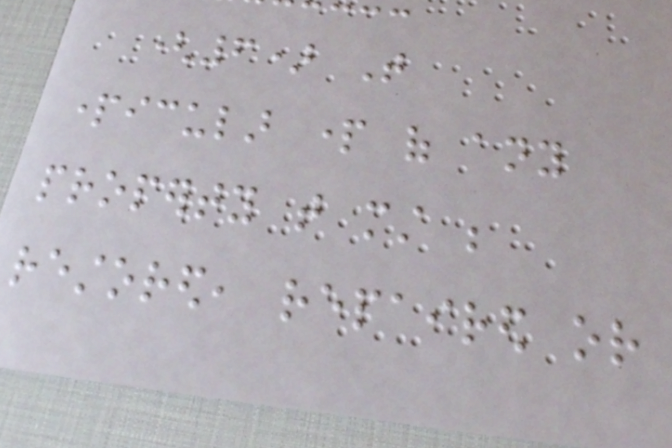(6) That
particular part of any
property that must be
restored, repaired or
